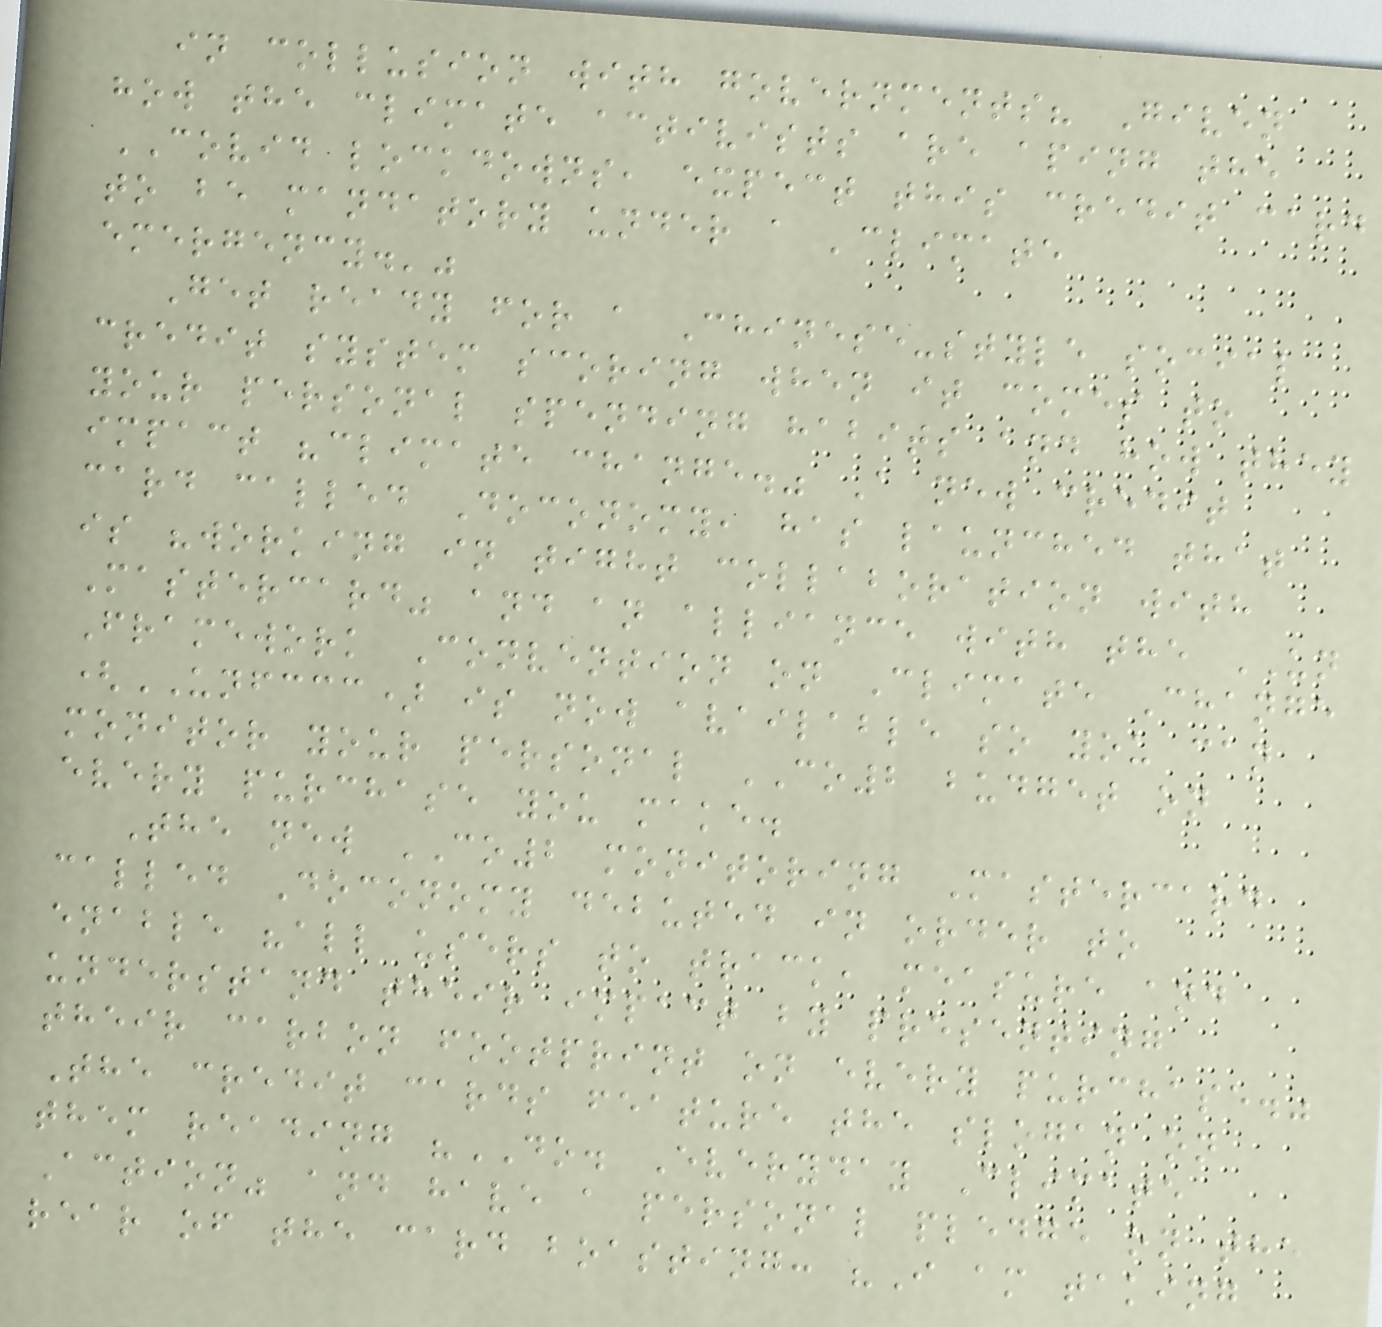in collusion with governments? Given
how the climate activists are aping the
COVID lockdowns, expect this credit card
to be mandatory under a 'climate
emergency.'"
Get ready for a Chinese-style social
credit system scoring when it comes to
your personal spending habits and how they
impact "climate change." A new credit
card called Doconomy, has launched that
is "working in tight collaboration with
Mastercard" and an alliance with the UN
Framework Convention on Climate Change
(UNFCCC) is now available so you can
monitor your personal CO2 budget on
every purchase you make.
The new CO2 monitoring Mastercard
called Doconomy debuted in order to
enable "all users to track, measure and
understand their impact by presenting
their carbon footprint on every purchase."
The credit cards feature the slogan on
them reading "DO. Everyday Climate
Action" and have a personal pledge on the
rear of the card boasting: "I am taking
